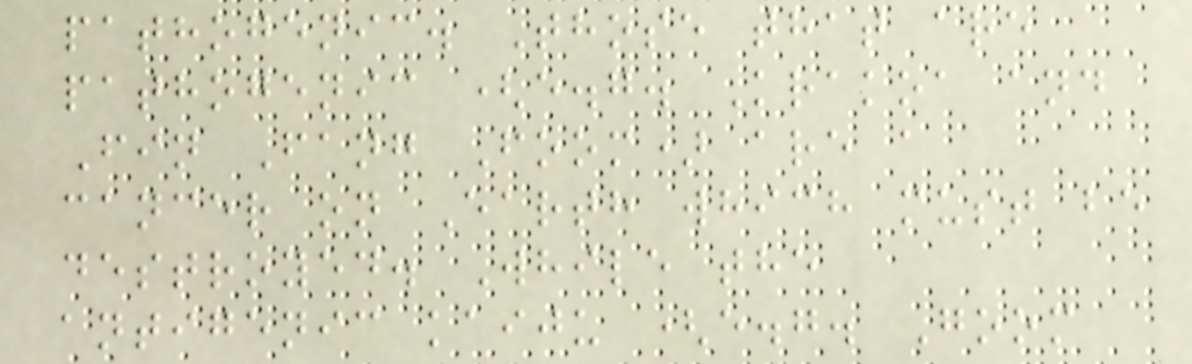pathogenic. Those that are
pathogenic (e.g. Krakoa and
Fin Fang Foom) are a
cancer on Earth which must be
destroyed. While the
antigenic kaiju (e.g. Goom
